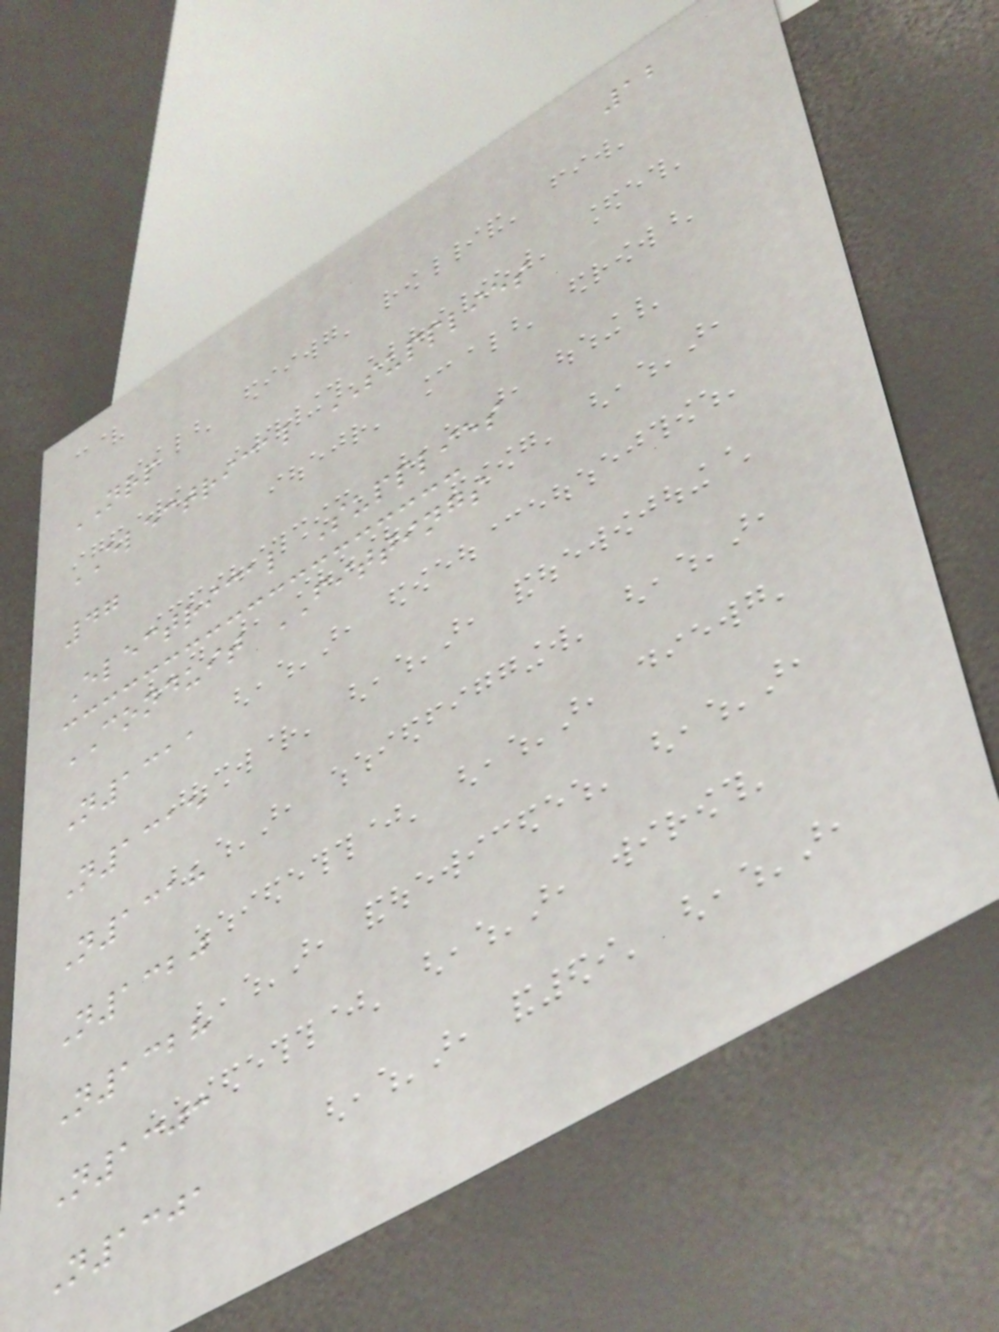12
NRP
ELECTRICAL SUPPLIES
47
Electrical Supplies
CONDUIT FITTINGS
N1311
N1315
N1318
N1320
N1328
N1303
N1301
